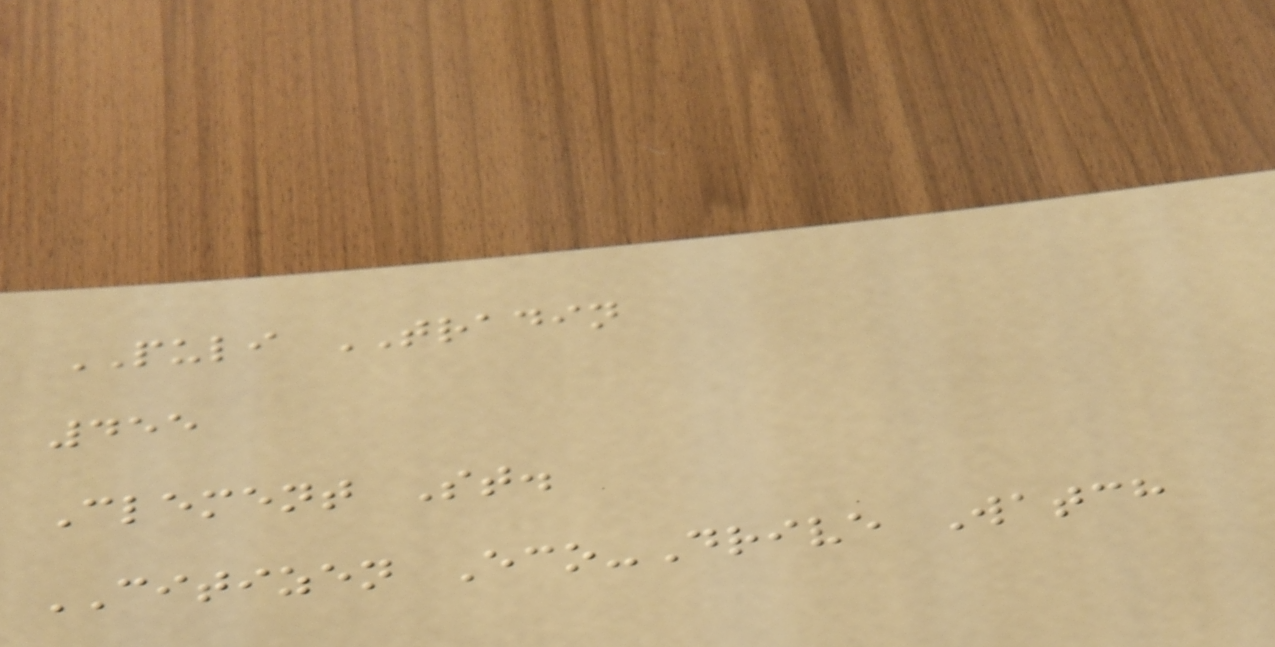PULI TRADIN
455
Clement St.
CITIZEN Eco-Drive Watch
